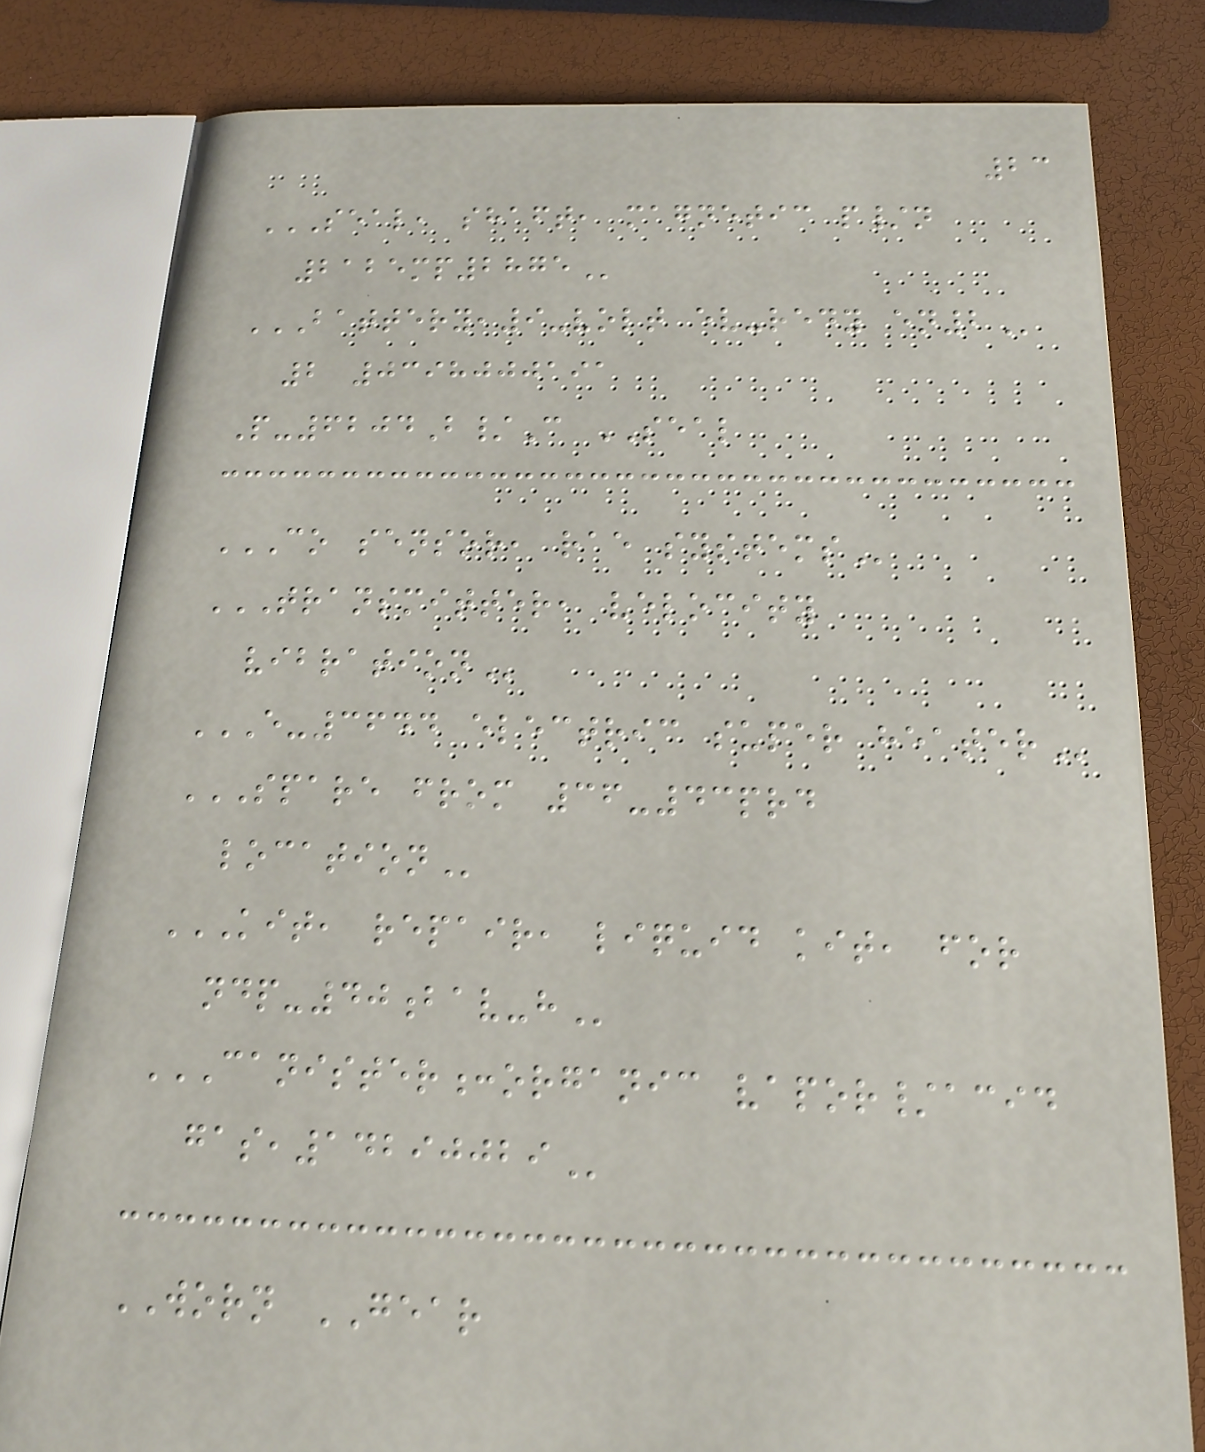23
SEAL, SHAFT, MAGNETIC P/N
2125MP2875
BATTERY,9-VOLT EV-REDY EN2
2 0398000191
P-6204B/C SEAL
CO SENSOR, RAE SYSTEMS
TRANSMITTER, VELOCITY
VIBRATION
E-3644 ELECTRIC SUPER HEATER
SPARE FROM 36-43PRD
LOCATION
KIT, REPAIR, LIQUID KIT, FOR
NDP-40BAV-H
CANISTER:ORGANIC VAPOR/ACID
GAS,14290029
WORN GEAR
